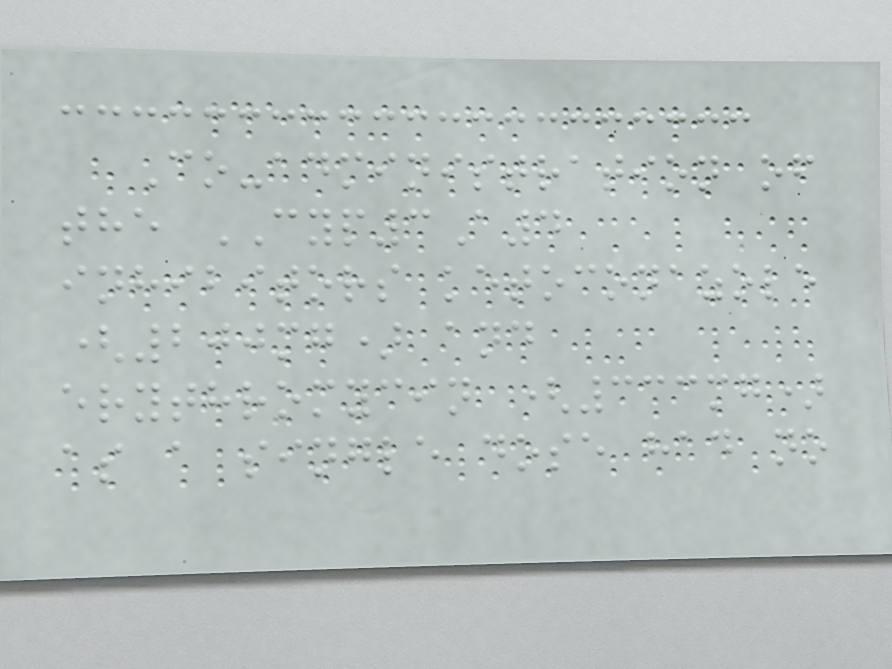Co-administration of
the CYP3A4
inhibitors ketoconazole
(200mg) and
erythromycin (333mg)
as a single dose had no
